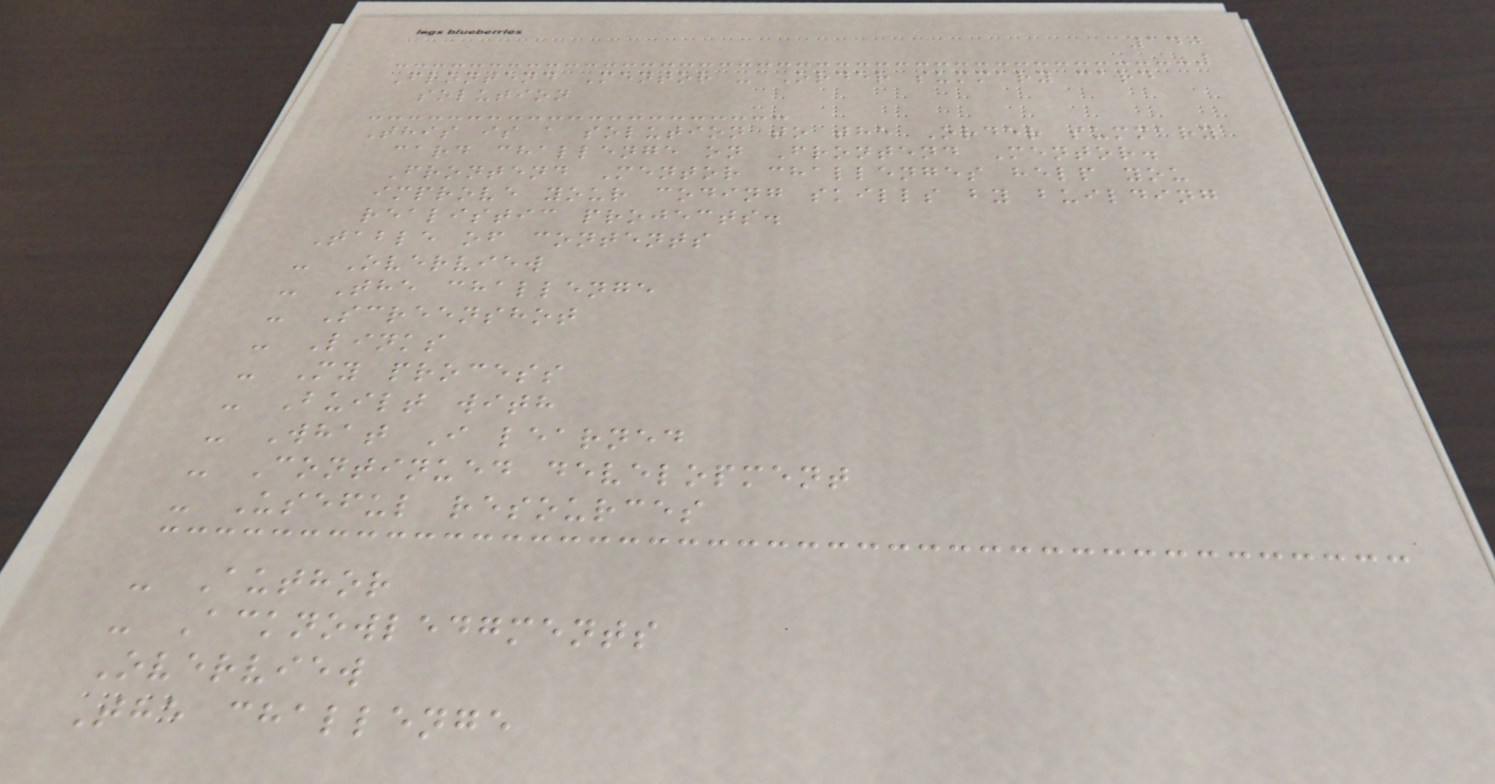140
Frontend Mentor - Order summary card
solution
This is a solution to the Order summary
card challenge on Frontend Mentor.
Frontend Mentor challenges help you
improve your coding skills by building
realistic projects.
Table of contents
- Overview
- The challenge
- Screenshot
- Links
- My process
- Built with
- What I learned
- Continued development
- Useful resources
- Author
- Acknowledgments
Overview
The challenge
